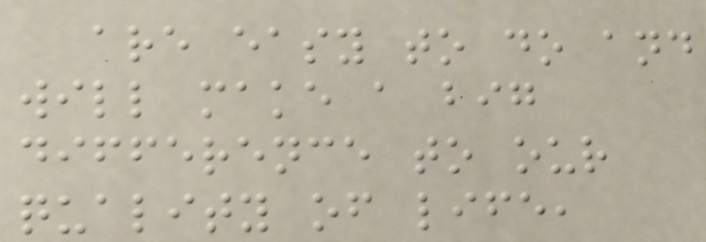are easy to do and
will make a big
difference to our
quality of life,
